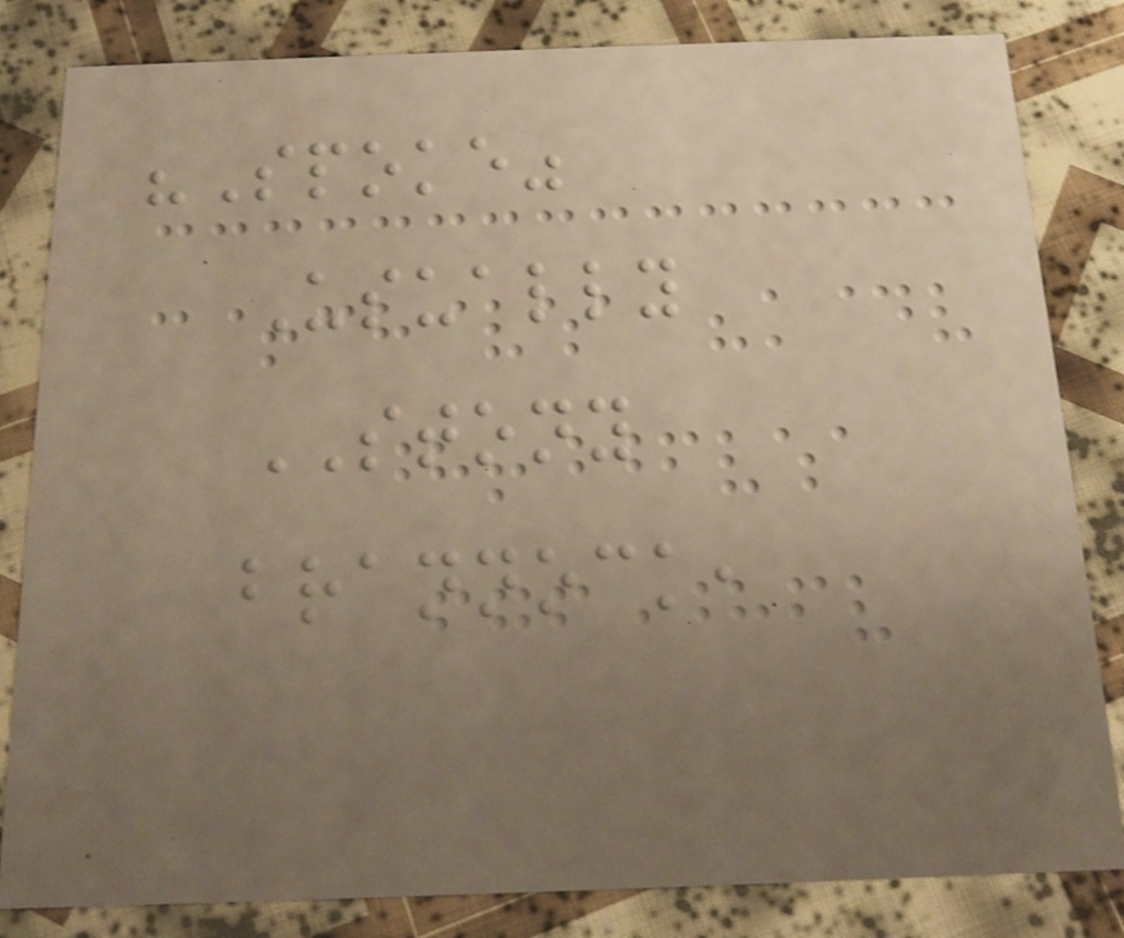"Spoke"
Usually
STONY
brannock,
